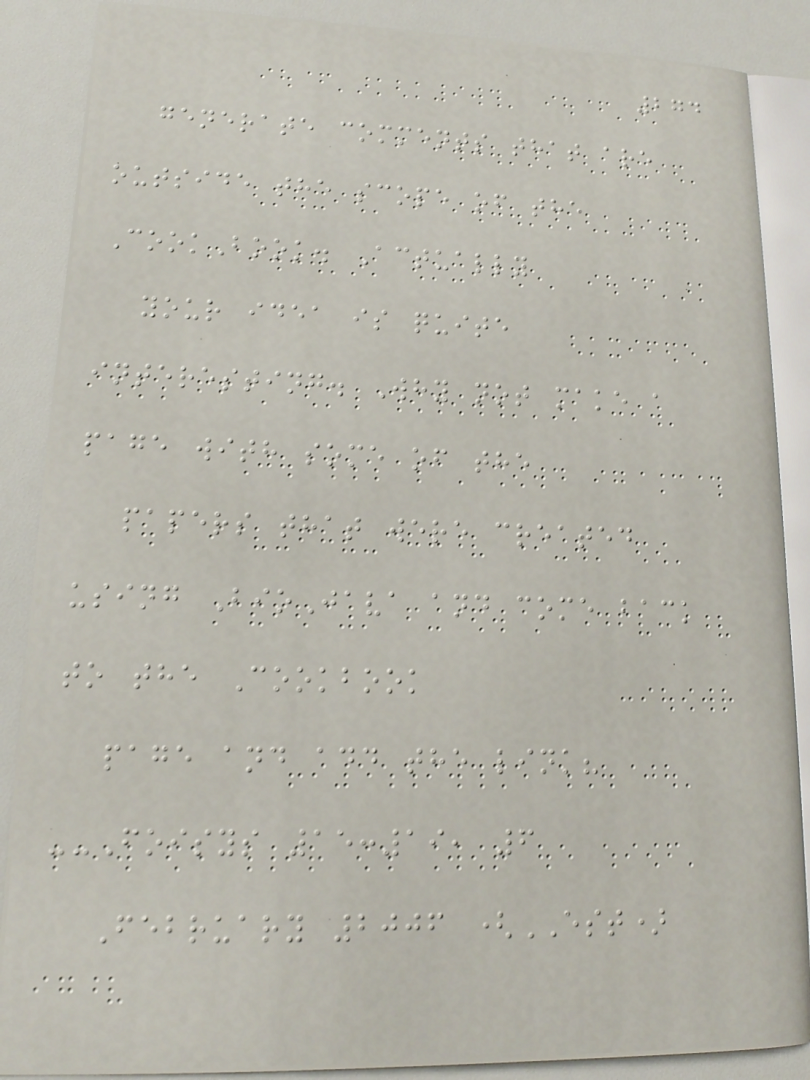274
generate comments that are
outside the scope of the
CookBook. Actually
your idea is quite
interesting. Why not make a
page with some of the
papers that were created
using BioJava and come back
to the Cookbook
page and add the link?
--Foisys 15:19, 6
February 2006 (EST)
